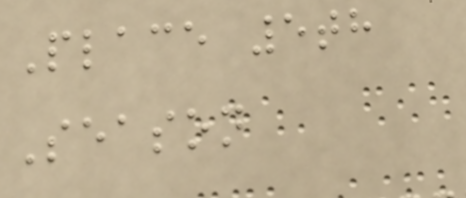Place 5th
Season
